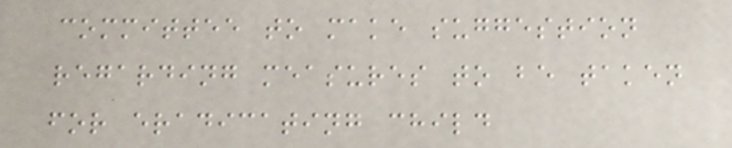committee to make suggestion
regarding measures to be taken
for eradicating child
